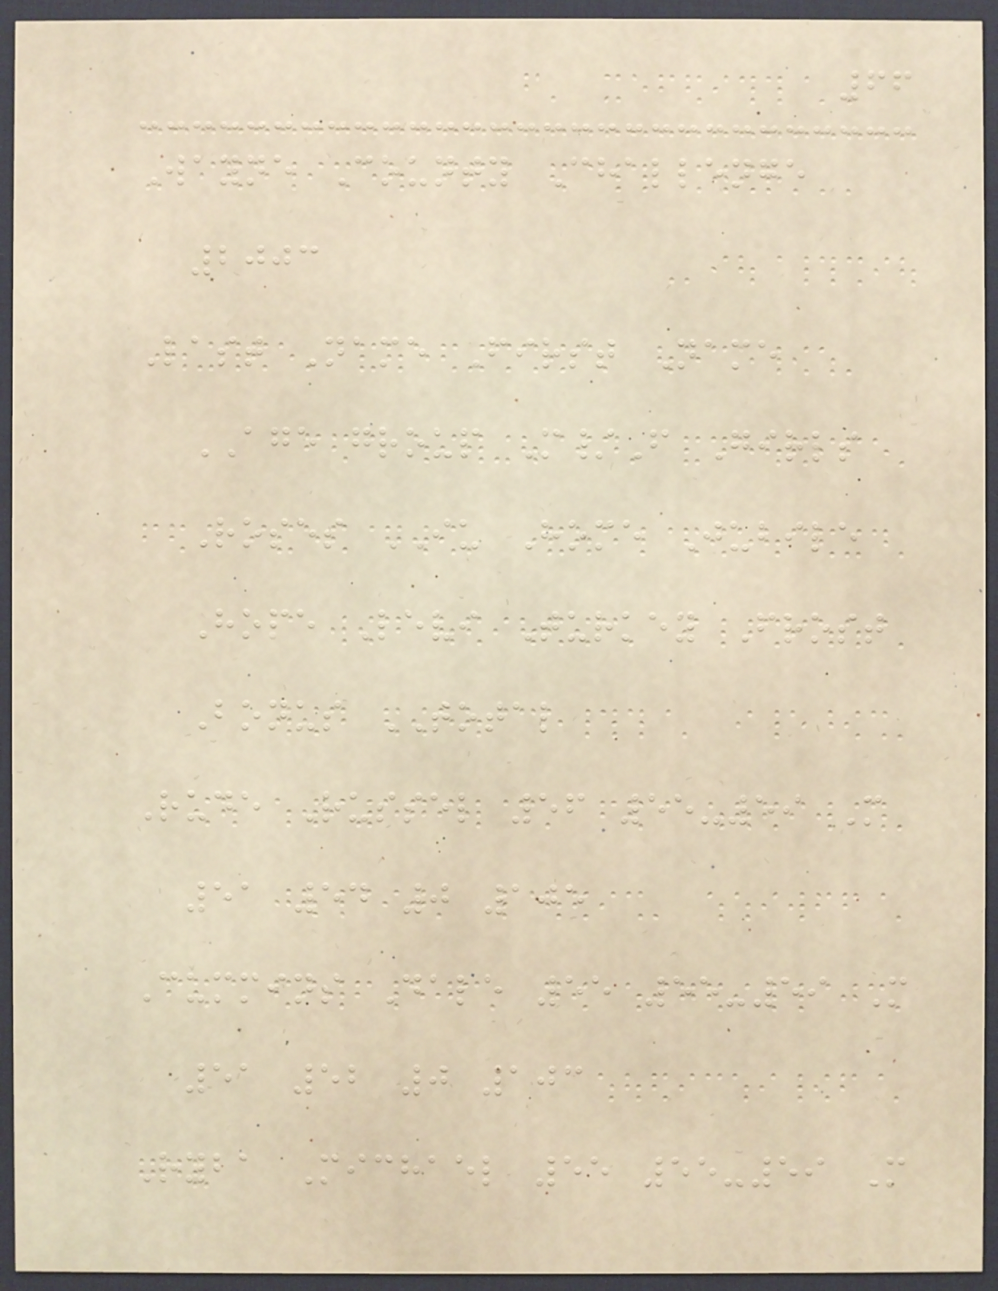66
Wayne County Challenge
2003
Last Name First Name
AGE group M/F Girls
Roses IU Home Jubile
Hope Levi Turkey Frost
Bonus TOTAL
Rude Russel 56 55-59 M
51 54 0 105
Cummins Dale 55 55-59 M
51 52 0 103
Ryba Michael 55 55-59 M
